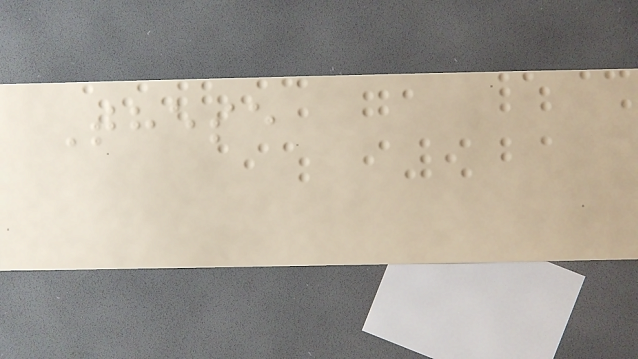These
